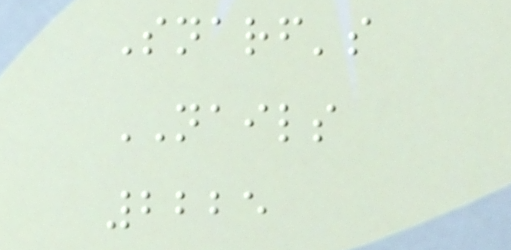Snarf's
NAILS
2225
